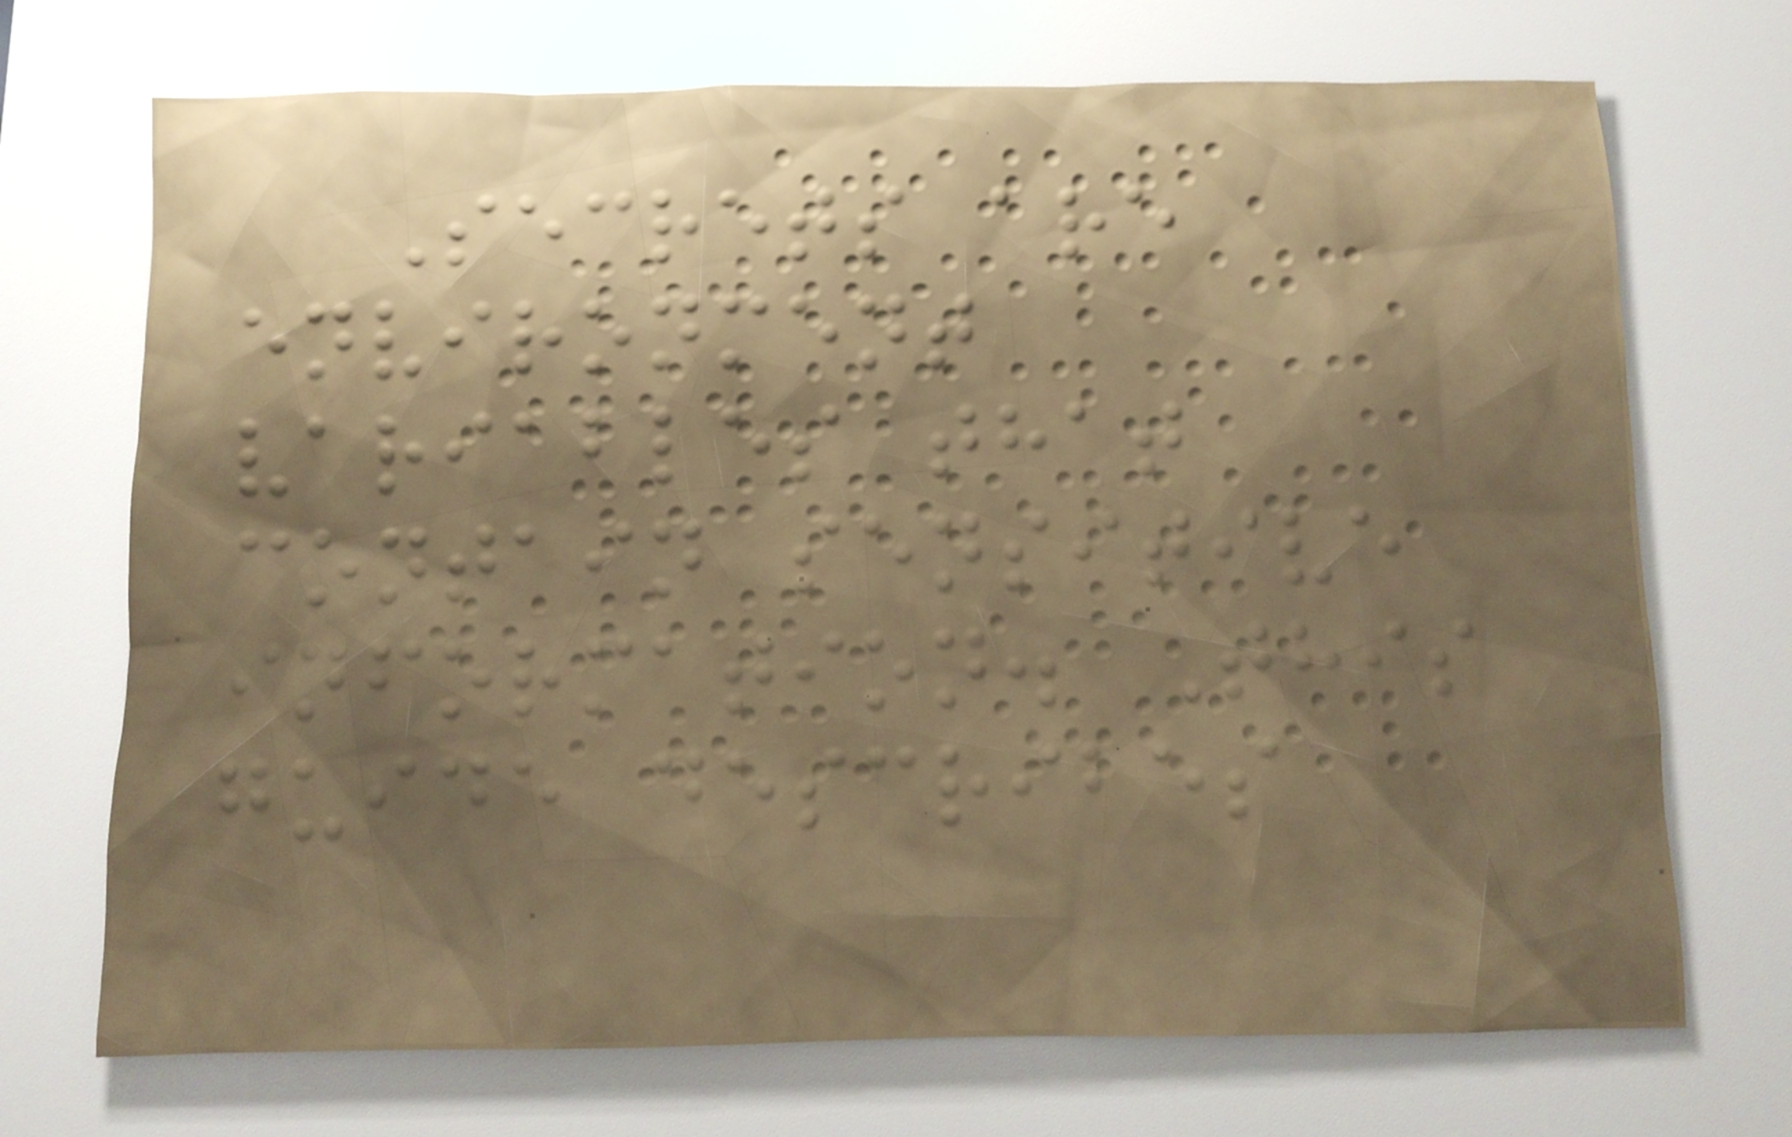Secrets are
environment
variables that
contain sensitive
information. This
guide describes
